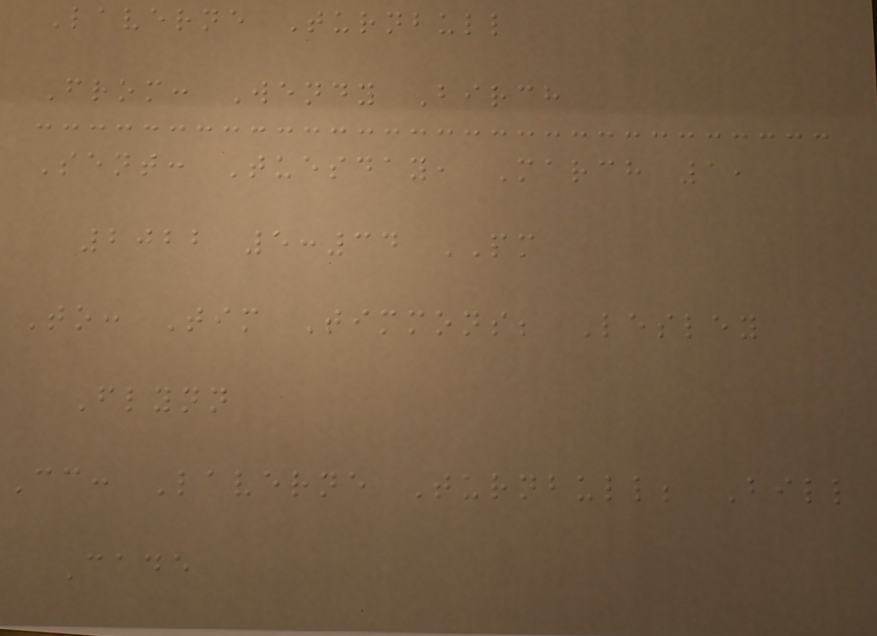Laverne Turnbull
From: Wendy Birch
Sent: Tuesday, March 1,
2022 5:34 PM
To: Tim Timmons; Lesley
Flynn
Cc: Laverne Turnbull; Bill
Cade
